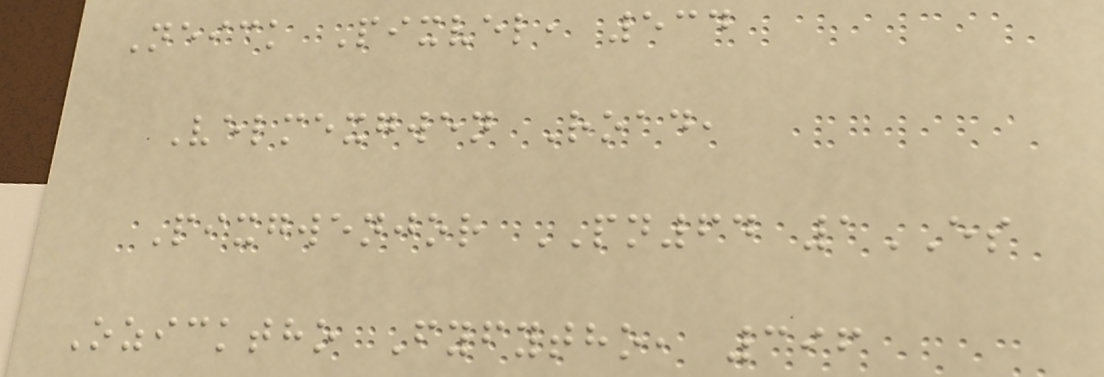Neick Pixvel, 534
Velmexgwen Road,
Pixgwenjor PN64 1ES
Ozicktho Fyfytho, 396
